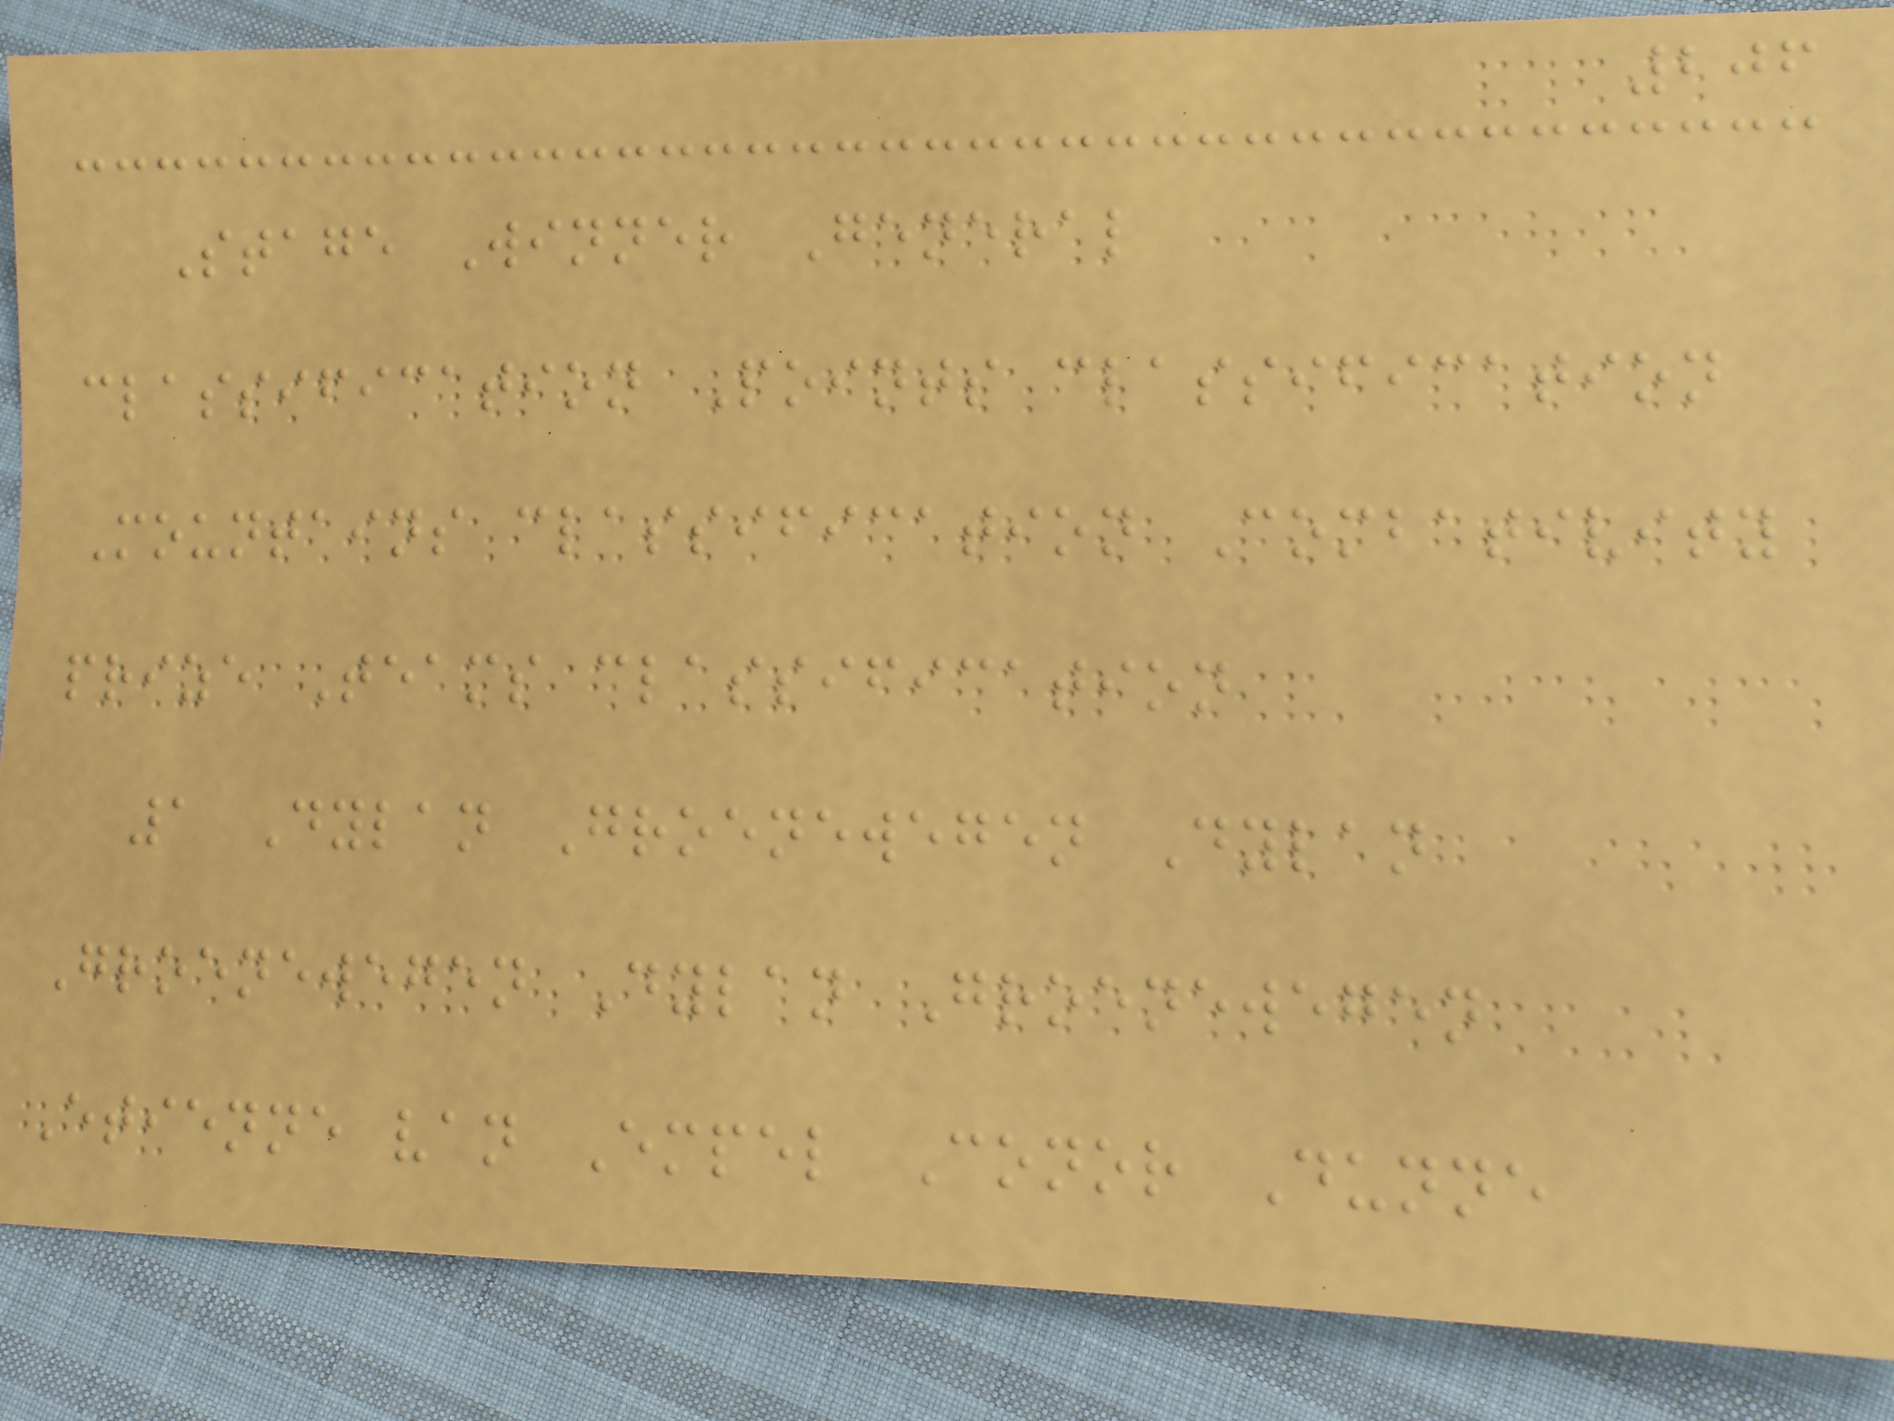206
Stage Winner General
classification Points classification
Mountains classification Combativity
prize Teams classification
1 Dylan Groenewegen Dylan
Groenewegen Dylan Groenewegen
Etienne van Empel Conor Dunne
